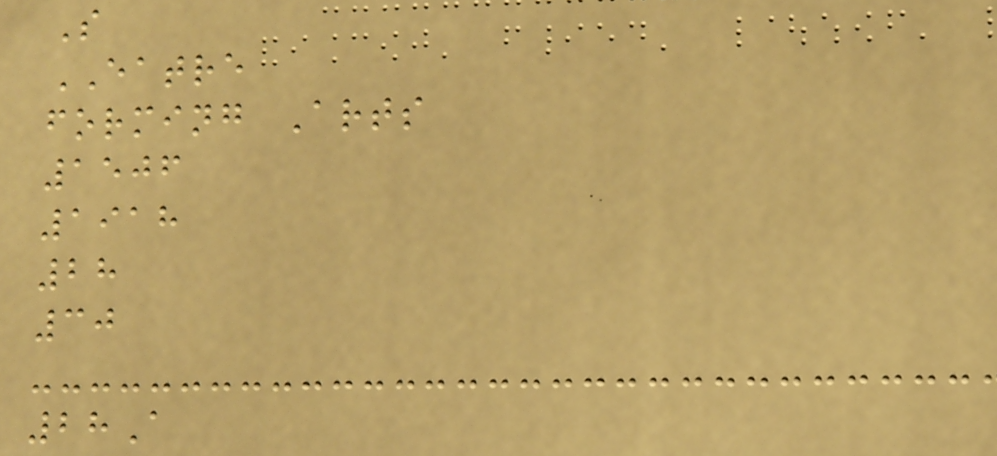S
EATRE
forming Arts
1506
1918
28
30
28A
